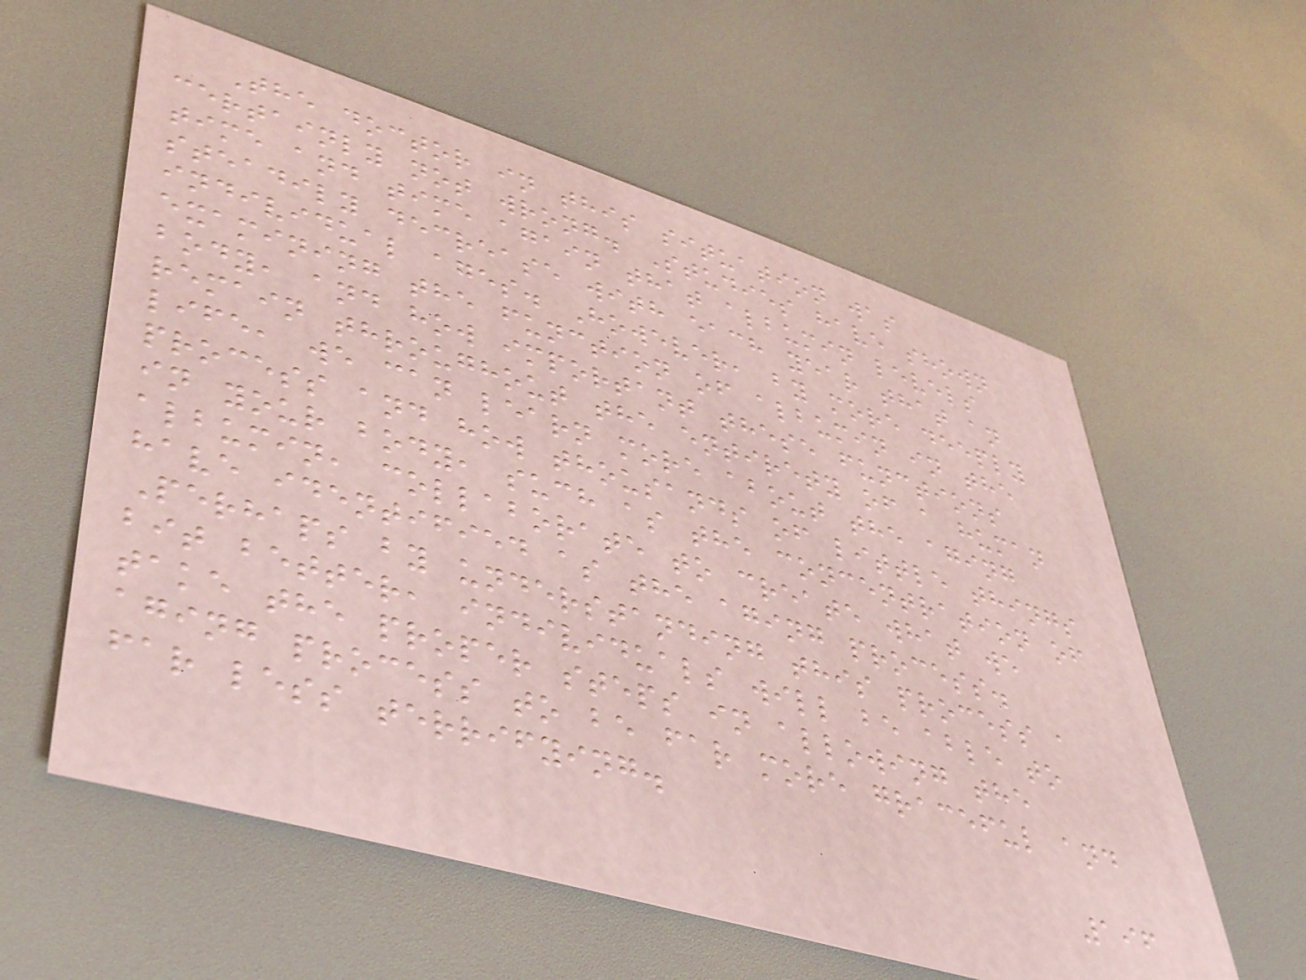The doctor in this situation was
certainly not wrong. Studies have shown
time and time again that albumin levels
steadily decrease with each year that an
individual ages. However, by more deeply
examining the function of albumin in the
body, and how important these functions
remain throughout the entirety of a human
life, we can learn more about the aging
process and how thousands of little things
in your body, such as the concentration of
albumin, collaborate to create what we
have identified as the aging process.
Perhaps by understanding this process a
bit better, individuals will be able to
take the proper steps in allowing the
aging process to be far more graceful and
far less terrifying.
196
